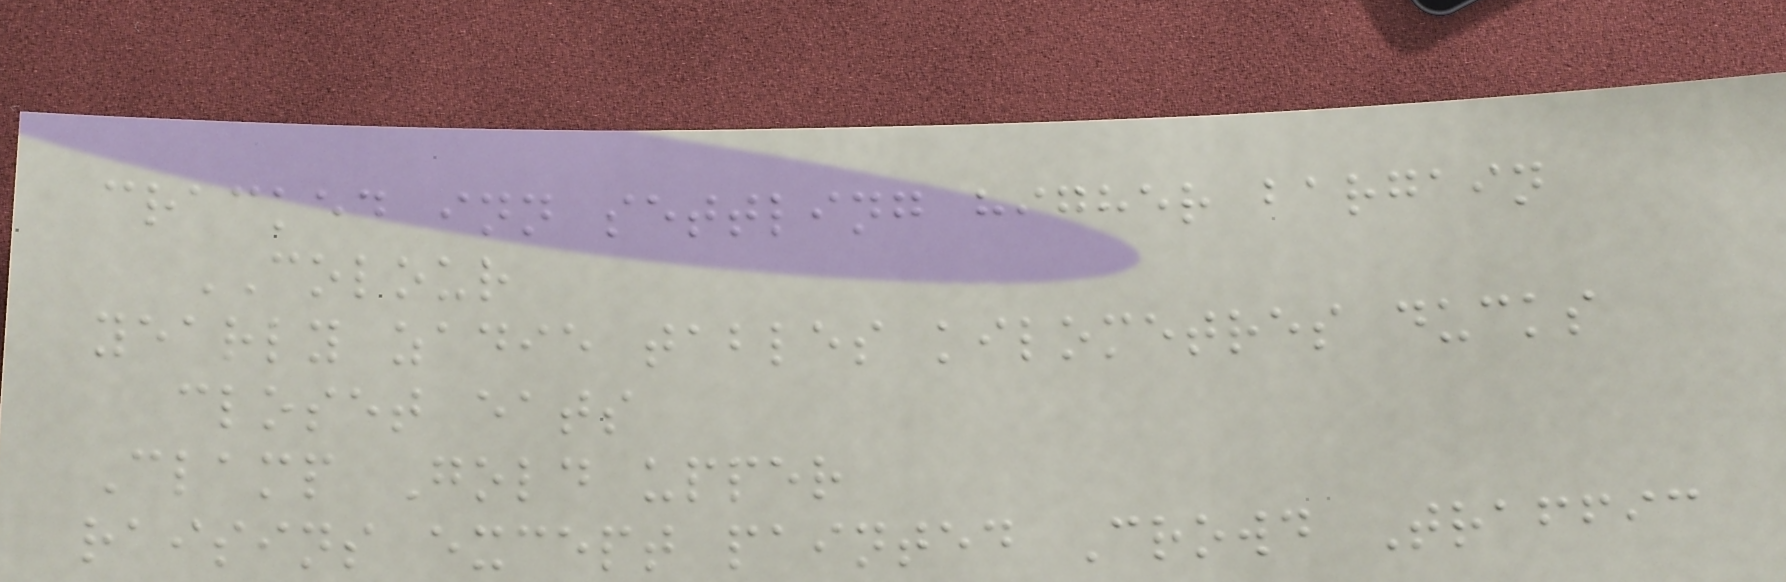cracked inn settling higher bargain
COLOUR
yearly zadie tables kilometres ducks
closet eats
Clamp Gold upper
raisins except painted Crowd Traffic
